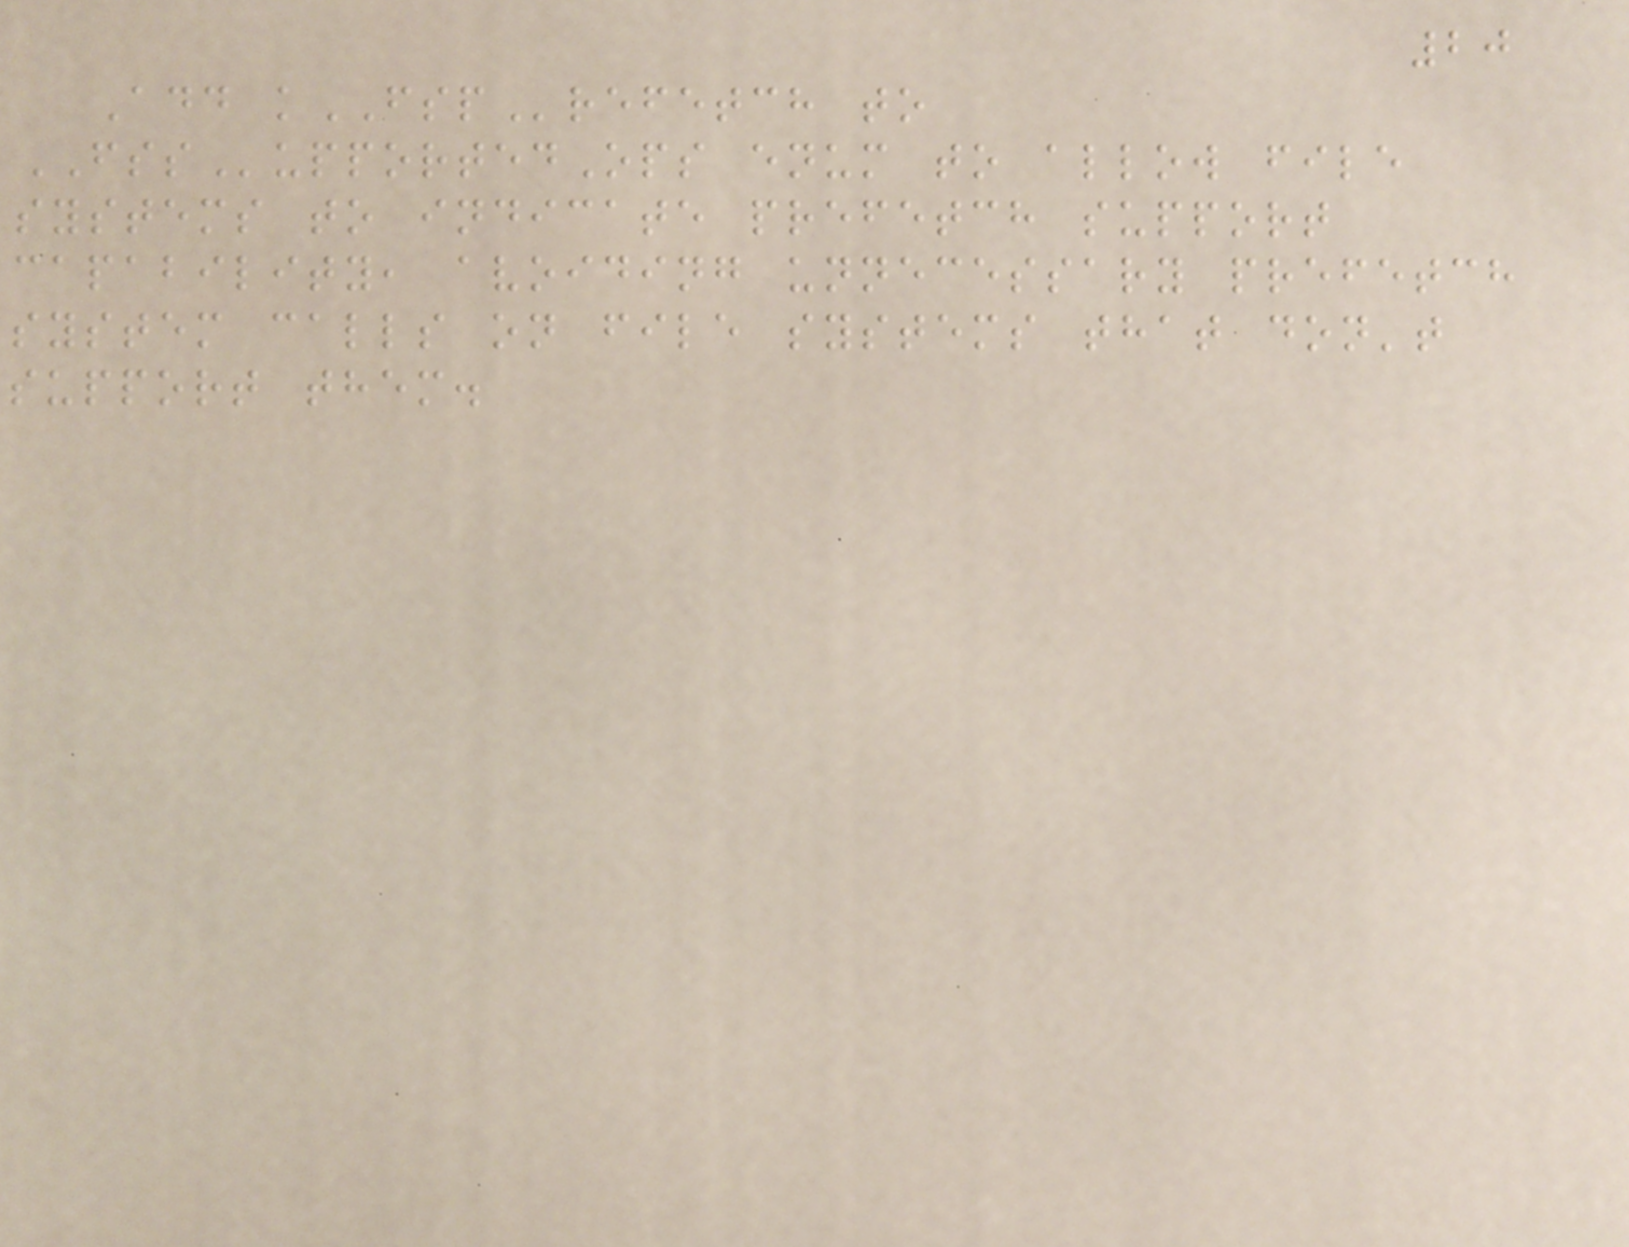20
Add kFSPrefetch to
FSSupportedOps enum to allow file
systems to indicate prefetch support
capability, avoiding unnecessary prefetch
system calls on file systems that don't
support them.
